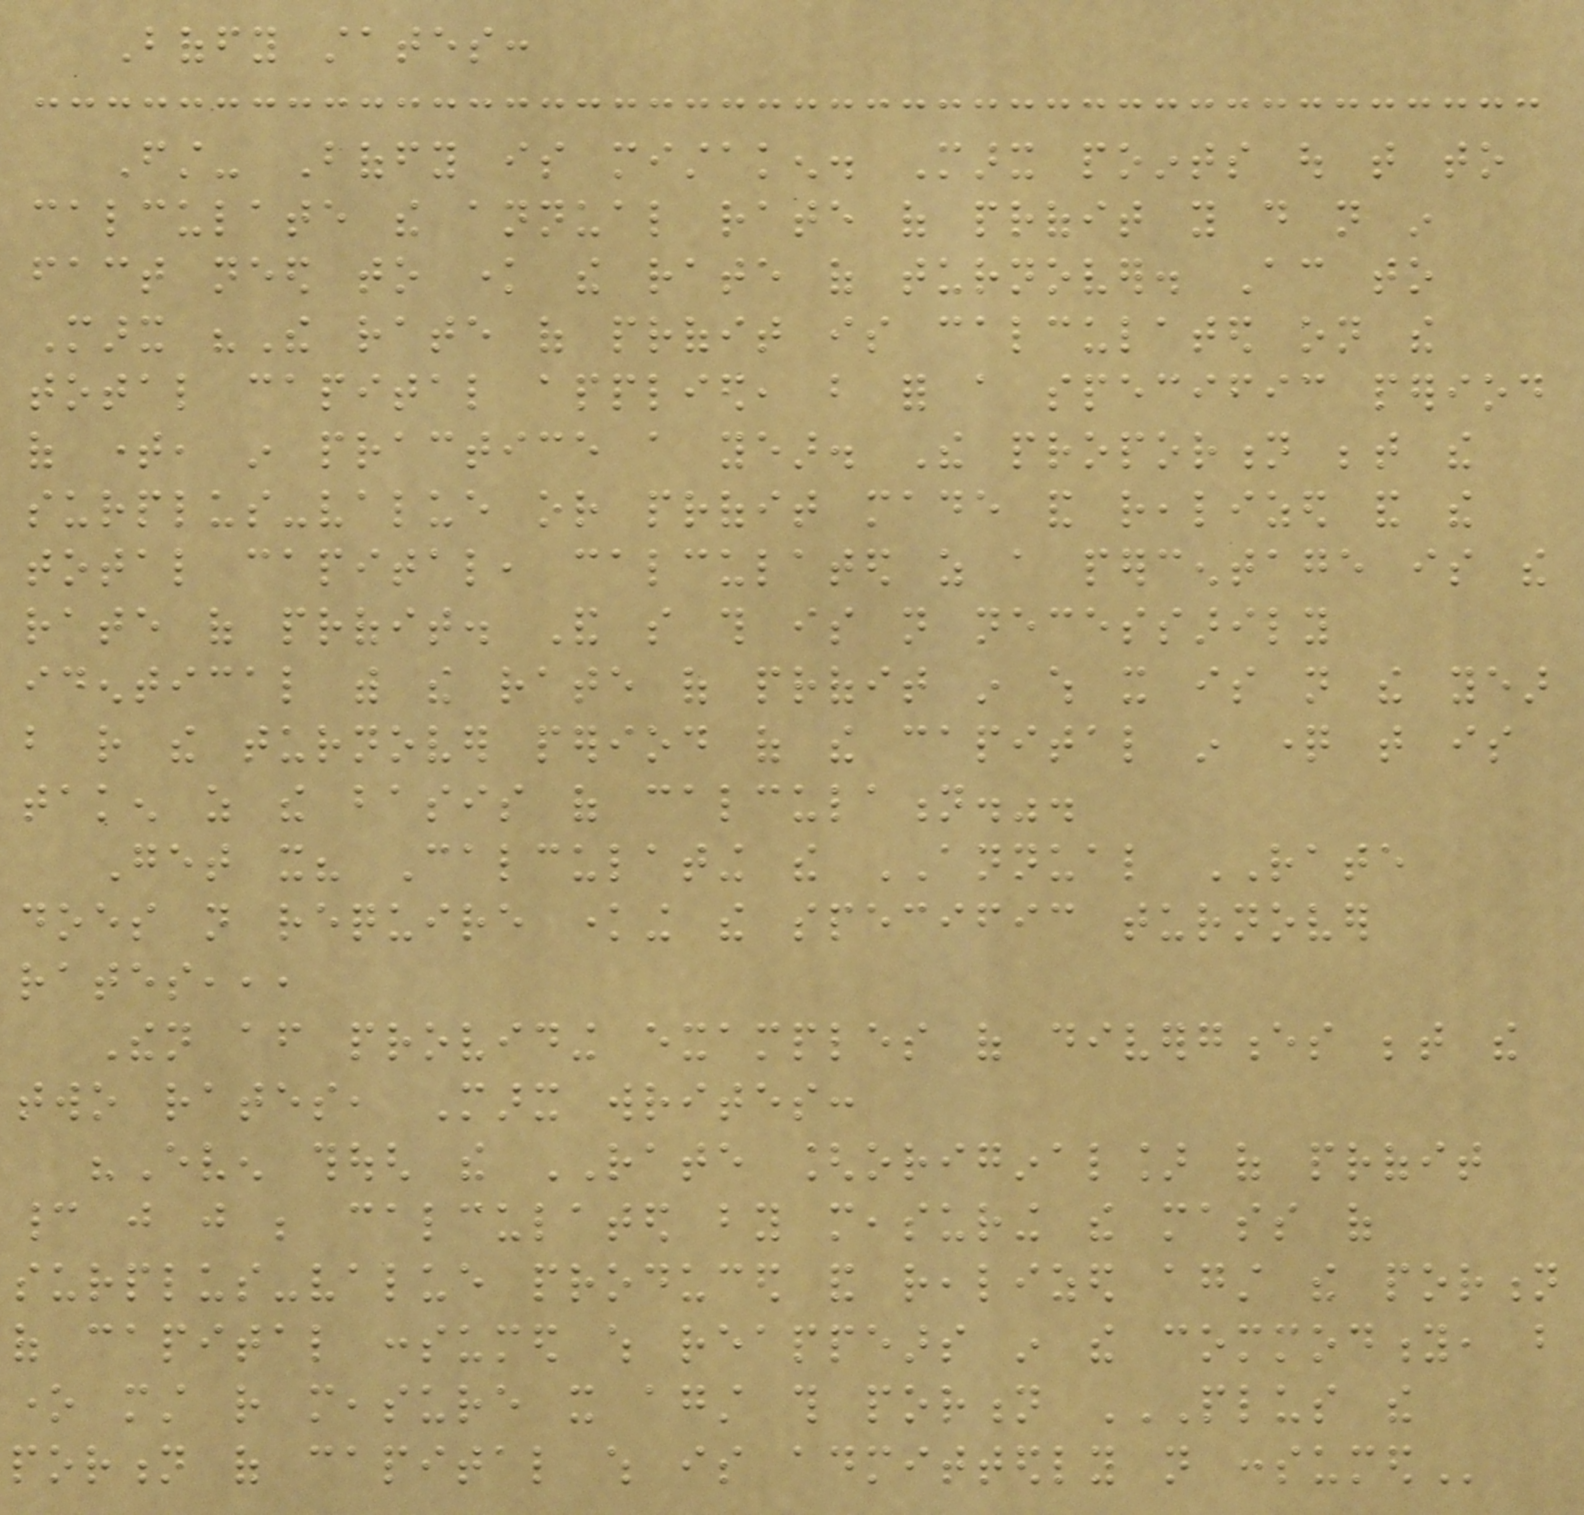Boffy states:
First- Boffy is mistaken. Marx points out that to
calculate the annual rate of profit you do not in
fact need to know the rate of turnover. According to
Marx "The rate of profit is calculated on the
total capital applied, but for a specific period
of time, in practice a year. The proportion between the
surplus-value or profit made and realized and the
total capital, calculated as a percentage is the
rate of profit. And so this is not necessarily
identical with the rate of profit in which it is not the year
but rather the turnover period of the capital in question that is
taken as the basis of calculation.".
Get it? Calculating the ANNUAL RATE
does not require knowing the specific turnover
rates,,,
Then after providing examples of divergences between the
two rates, Marx writes:
"Even though the RATE [original] of profit
cannot just just be calculated by measuring the mass of
surplus-value produced and realized against the portion
of capital consumed which reappears in the commodity, but
one must rather measure it against this portion PLUS THE
PORTION OF CAPITAL WHICH IS ADMITTEDLY NOT CONSUMED
